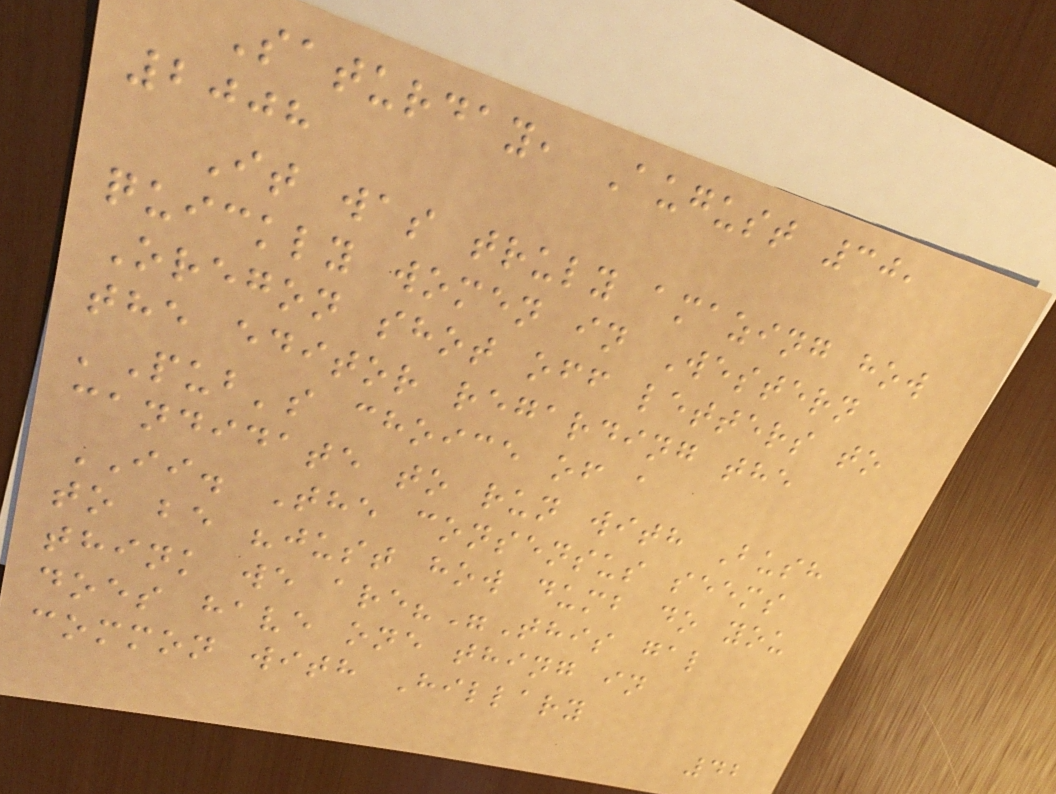Saturday, August 30,
2008
It was truly amazing how
quickly women in Western
Oregon shot off letters to
the editor regarding the
'Pub's choice of a
candidate to run with Bush
II. The consensus seems
to be "just how dumb do you
think we are?"This gal
does have one thing in
common with Hillary
42
